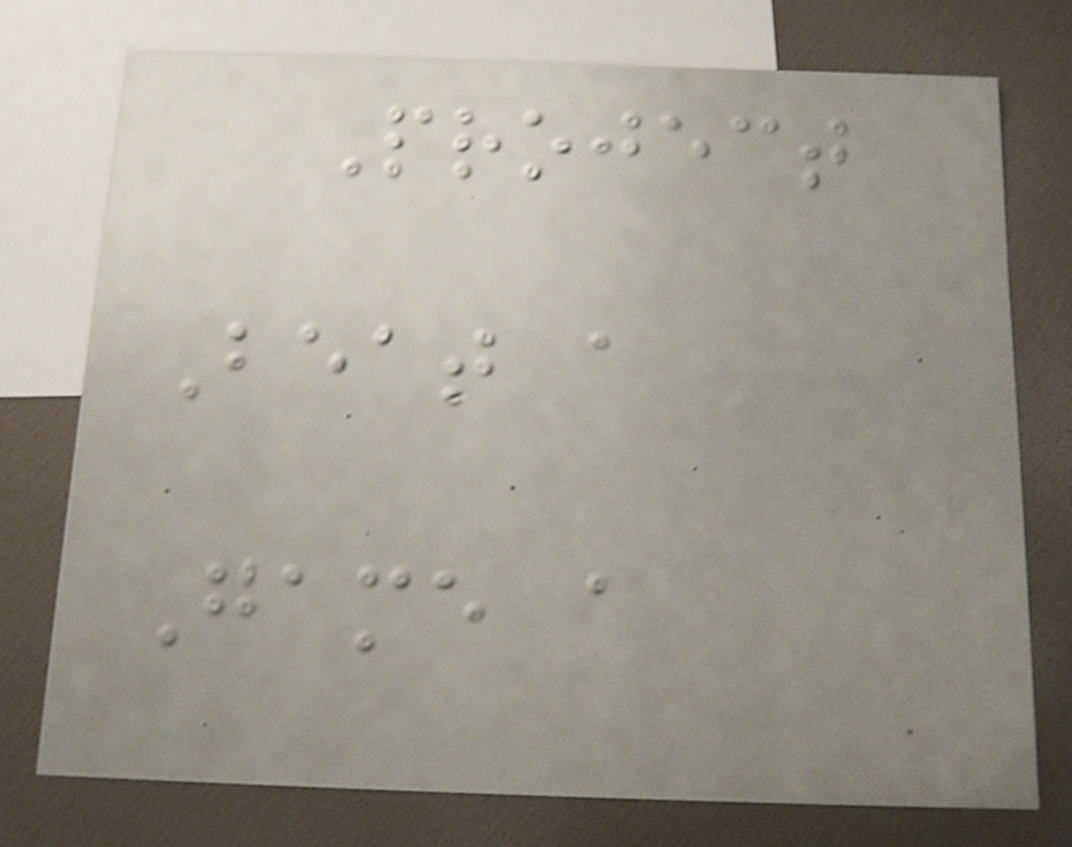Project
Beat a
Game a
